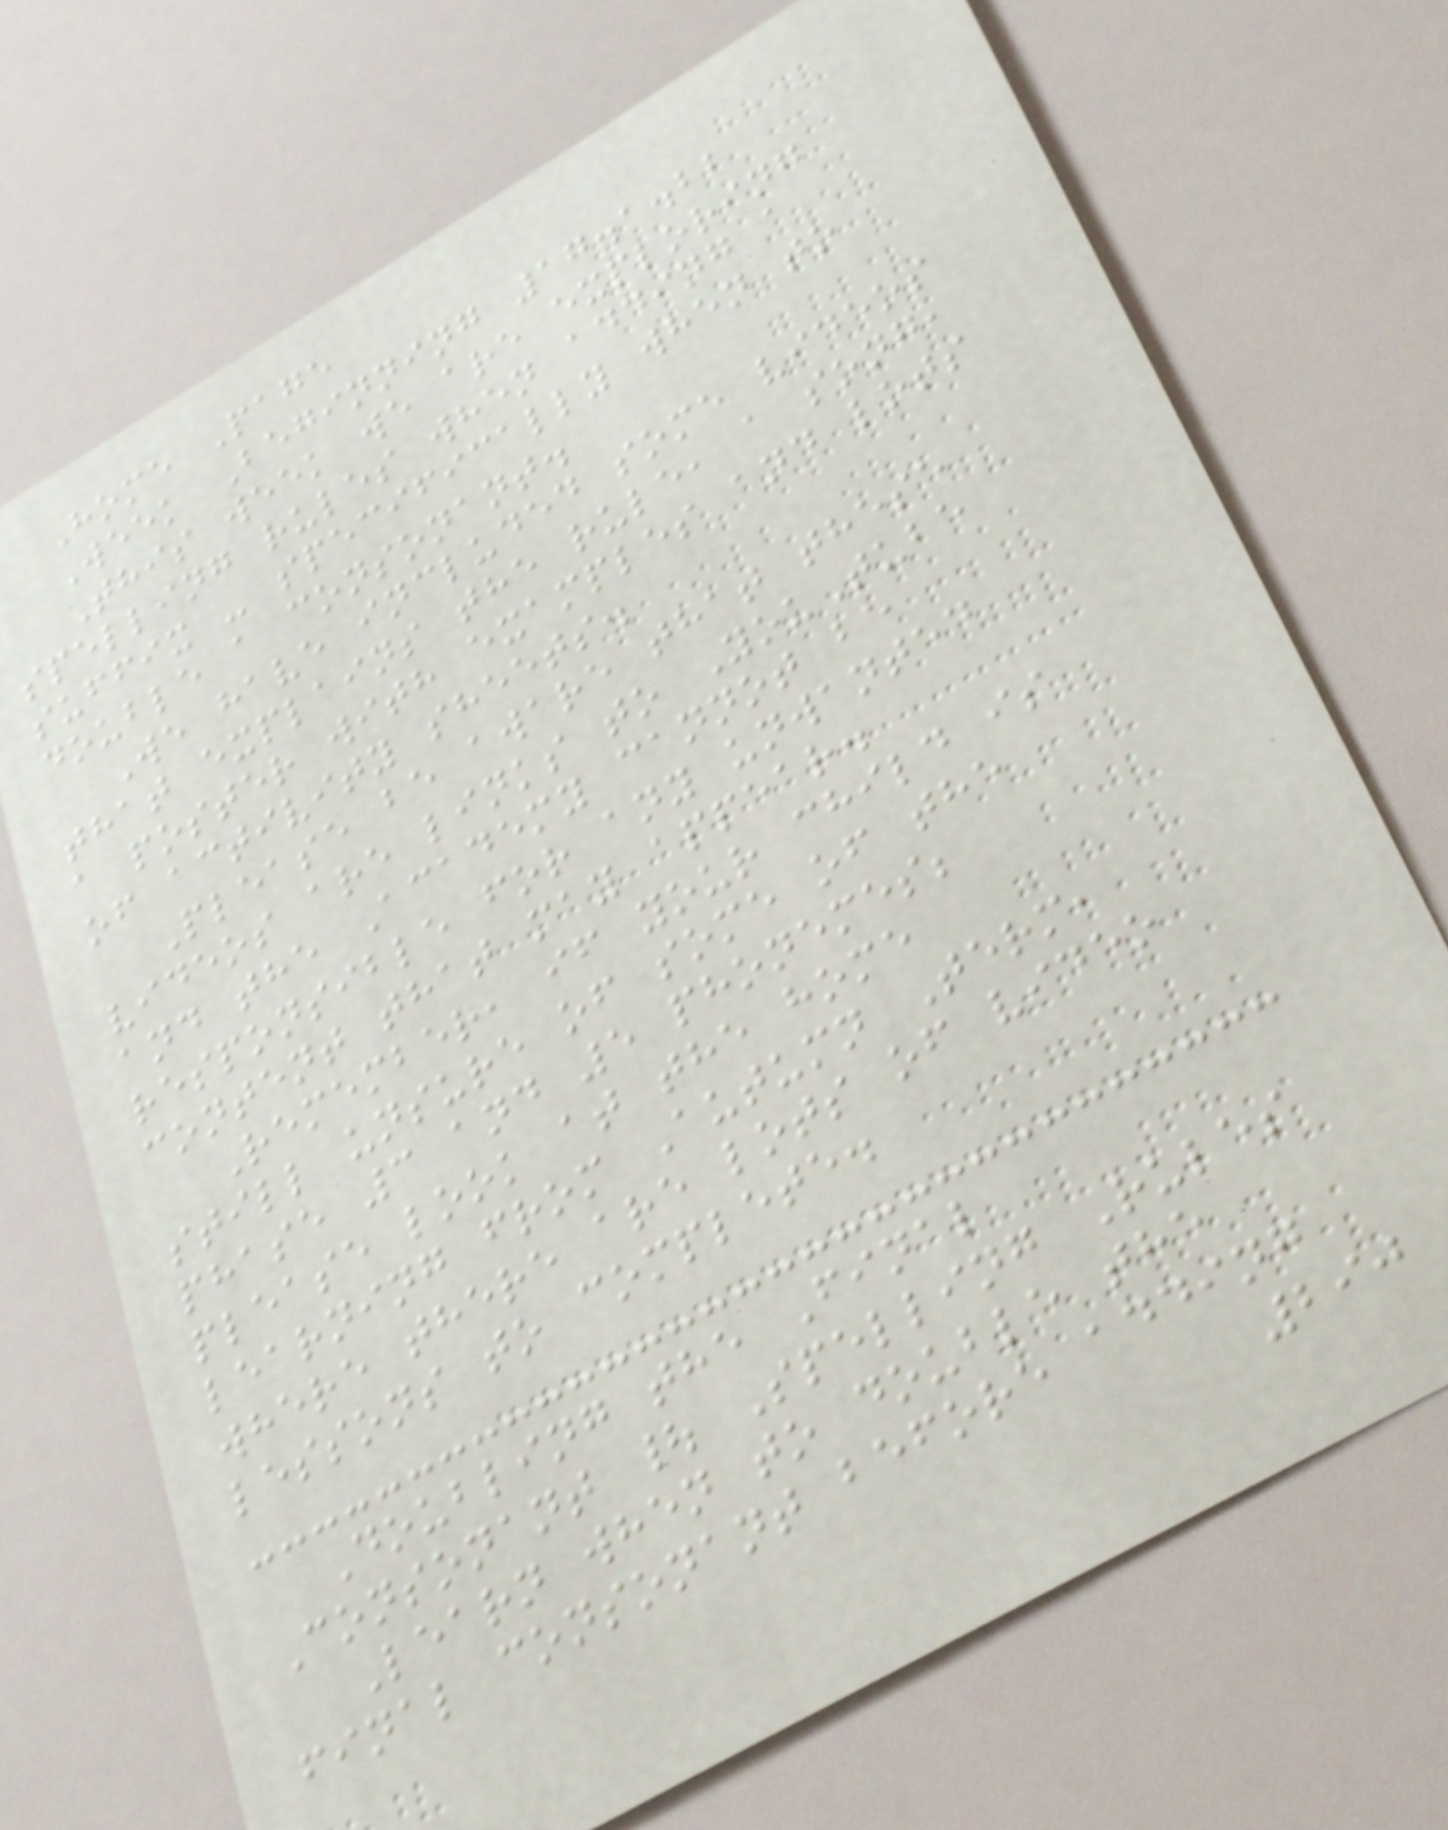Home Page
Week Beginning 17.1.22
This week we are exploring
spelling rules when adding a
suffix - specifically when to
double a consonant.
We have included some videos
that explains the rule, a song,
a poster with examples and lots
of activity sheets.
Please be aware that these
videos are links to YouTube
and the Academy cannot be
responsible for any unwanted
content that may appear.
Remember, if your child is
still unsure of some of the
phase 3 and 5 phonemes;
please look at the home
learning from Autumn Term,
where there are lots of video
lessons to complete.
Doubling the Final
Consonant | Spelling Rules
Learn when to double the
final consonant before adding
290
